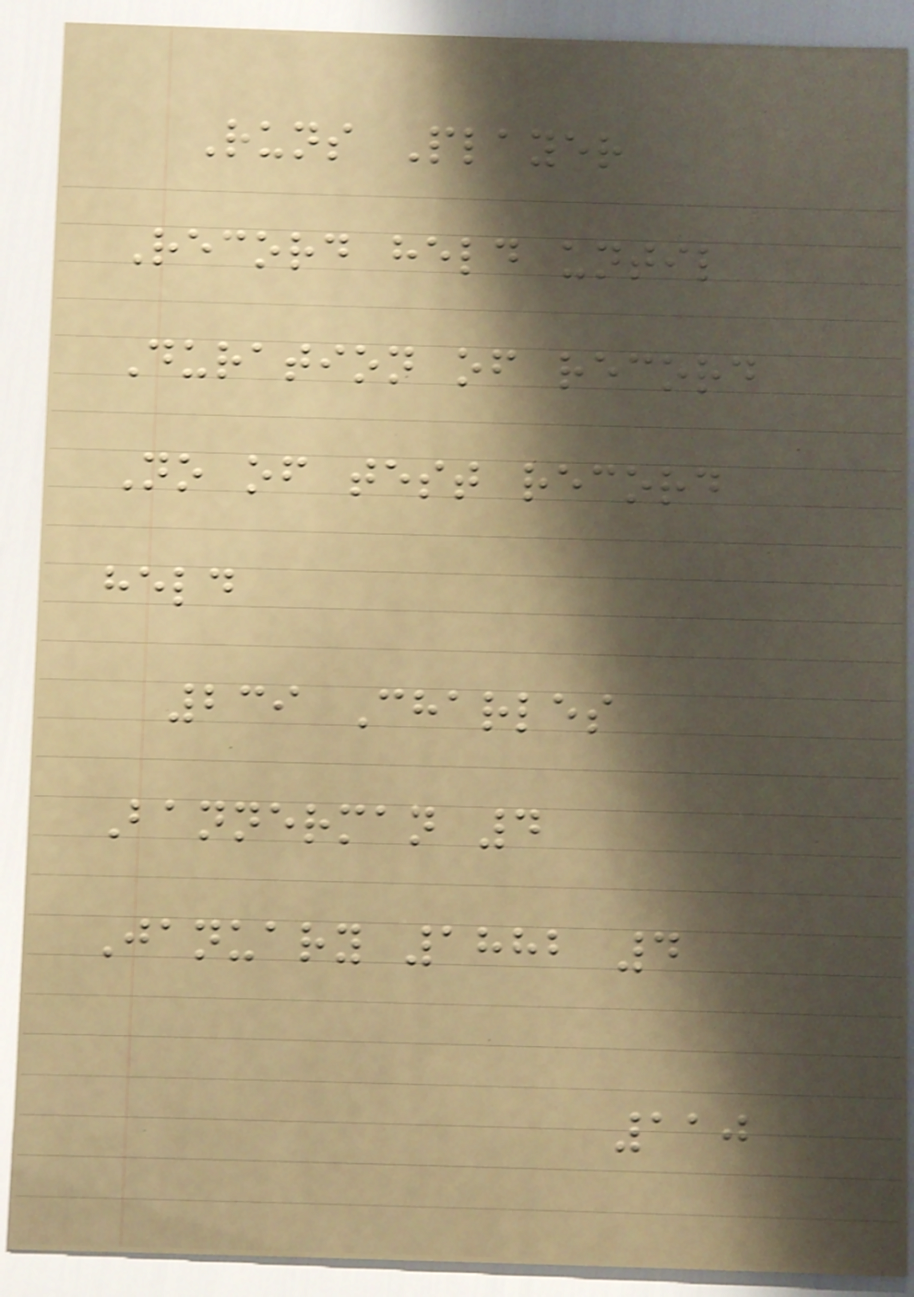Runs Player
Record held until
Duration of record
No of test record
held
239 Charles
Bannerman 4
January 1882 4
110
